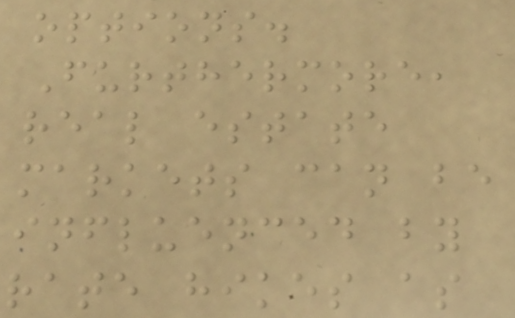options.
Furthermore,
real estate
markets can be
influenced by
rate hikes as
